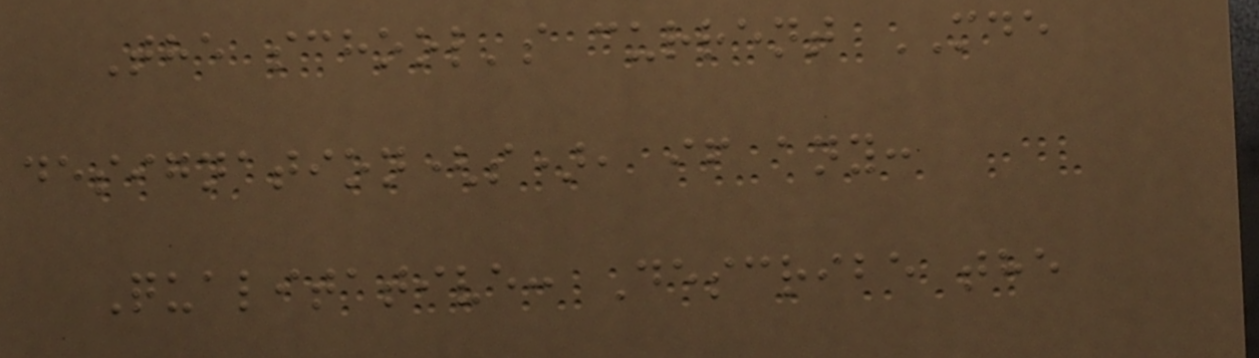The school's current MDE
designation(s), if any:
Qualitative: Describe the
